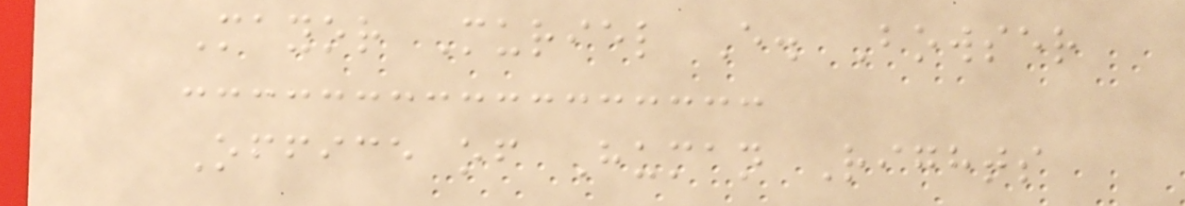Mayor Muriel E. Bowser
Office of Human Rights
